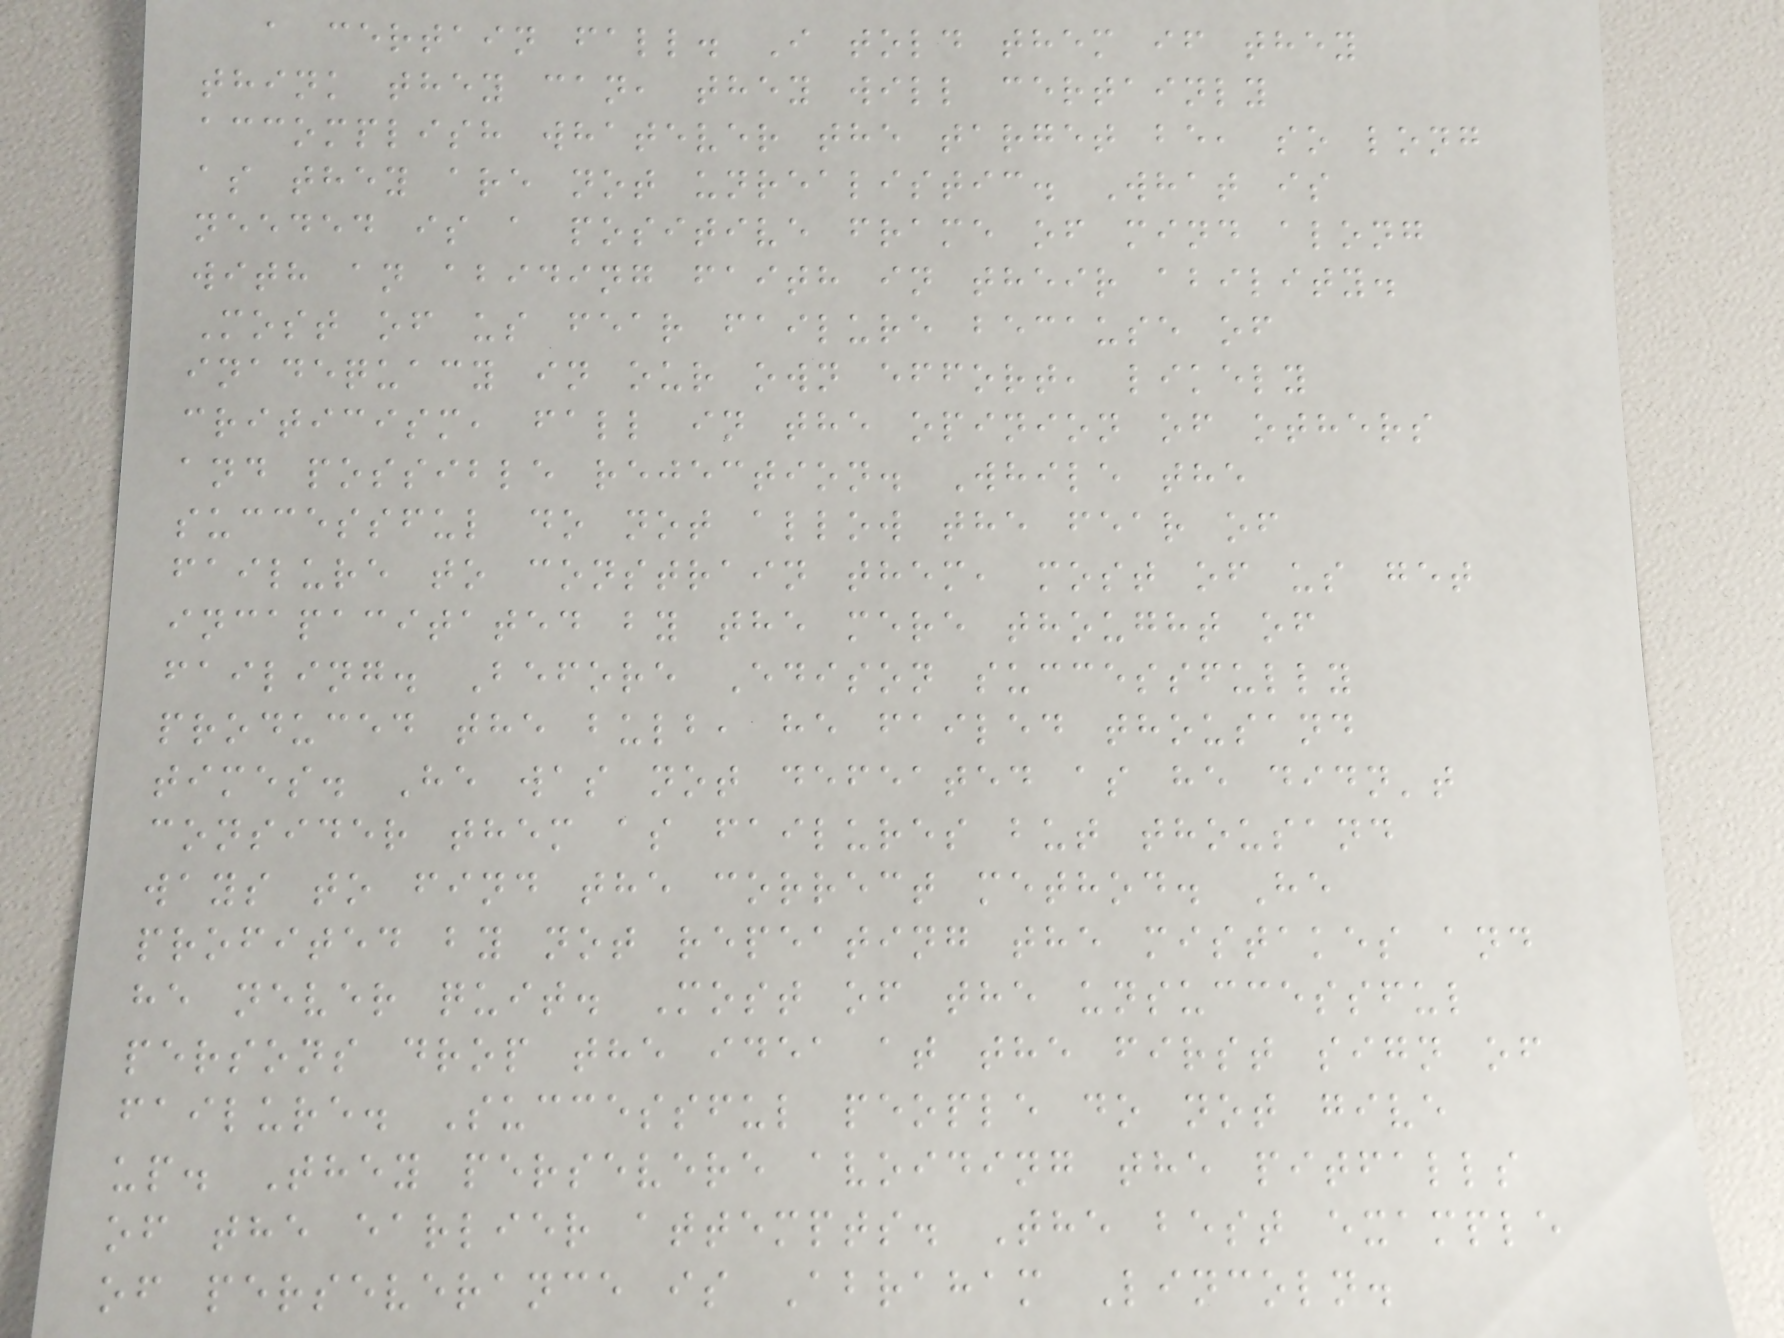a certain fall. I told them if they
think they can, they will certainly
accomplish whatever the target be, so long
as they are not unrealistic. What is
needed is a positive frame of mind along
with an abiding faith in their ability.
Most of us fear failure because of
inadequacy in our own effort, likely
criticism, fall in the opinion of others
and possible rejection. While the
successful do not allow the fear of
failure to constrain them, most of us get
incapacitated by the mere thought of
failing. Before Edison successfully
produced the bulb, he failed thousand
times. He was not defeated as he didn't
consider them as failures but thousand
ways to find the correct method. He
profited by not repeating the mistakes and
he never quit. Most of the unsuccessful
persons drop the idea at the first sign of
failure. Successful people do not give
up. They persevere avoiding the pitfalls
of the earlier attempts. The best example
of perseverance is Abraham Lincoln.
